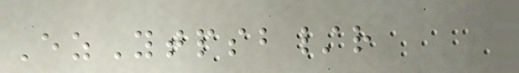EzYtpsb/r
